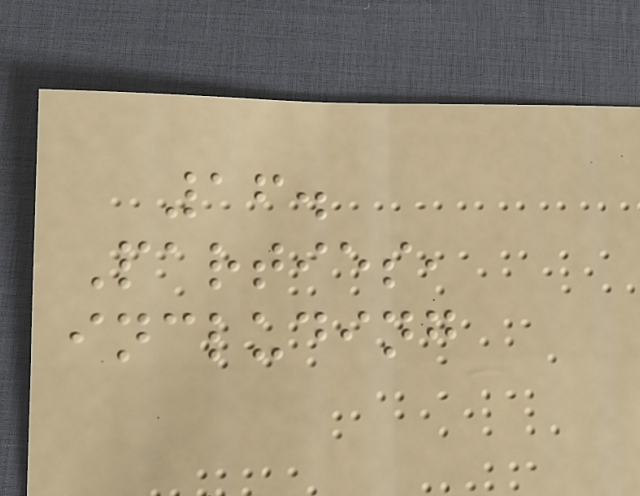16.
Parties,
including
